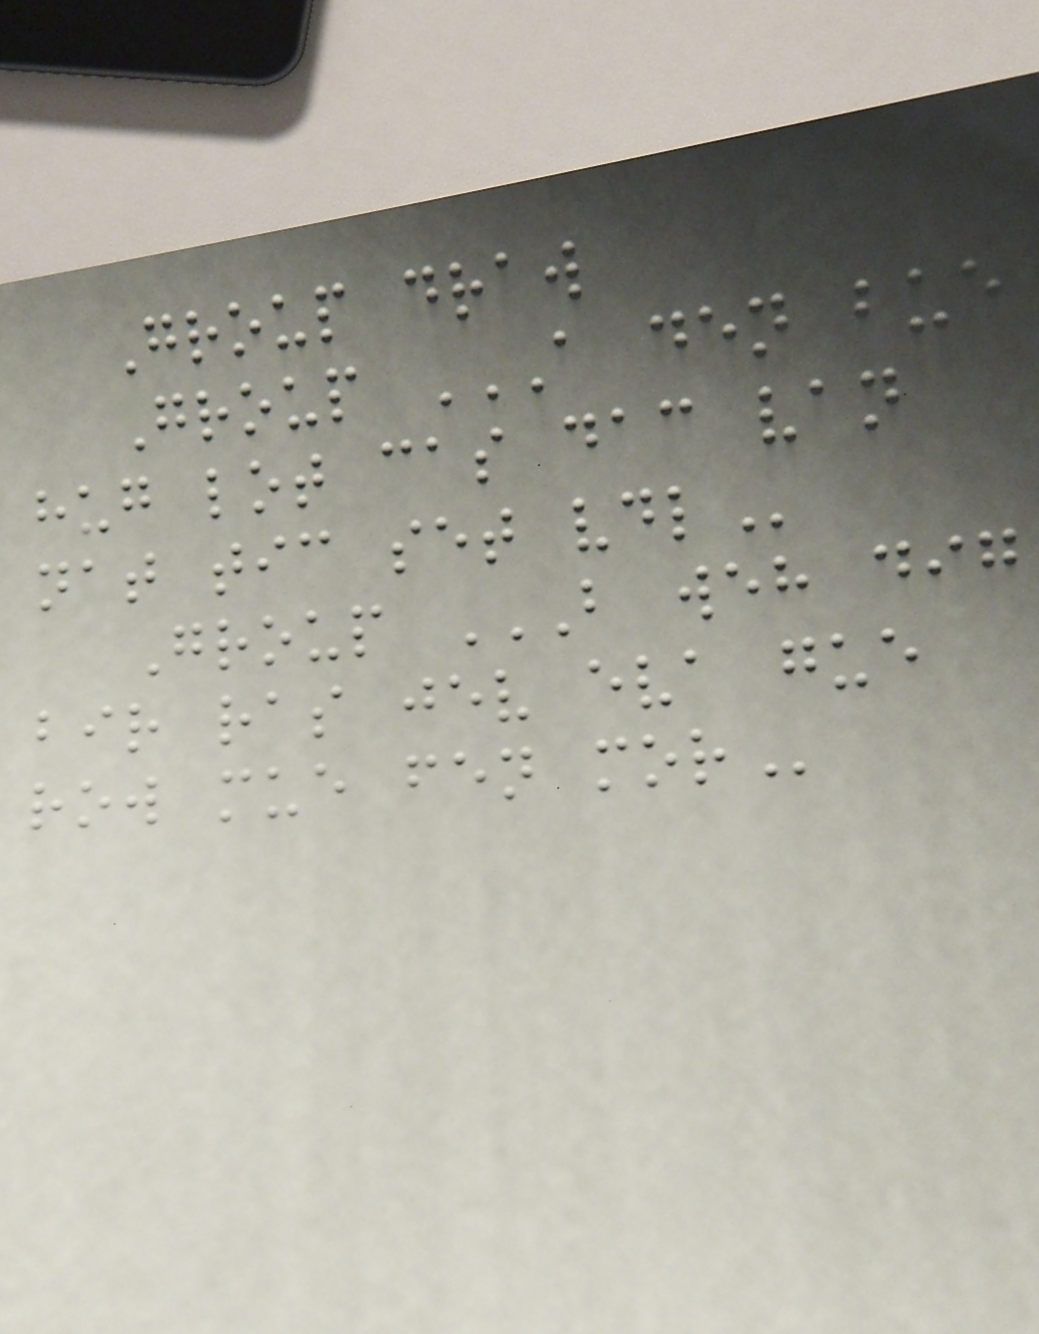Group draw
Group A DEN BUE
HUG LOT CAS DAC VAN
NAT TIC SET VDL
Group B WEH DIG
BIR RAS JEV EVA GUE
ROW MUE FEN MOR
